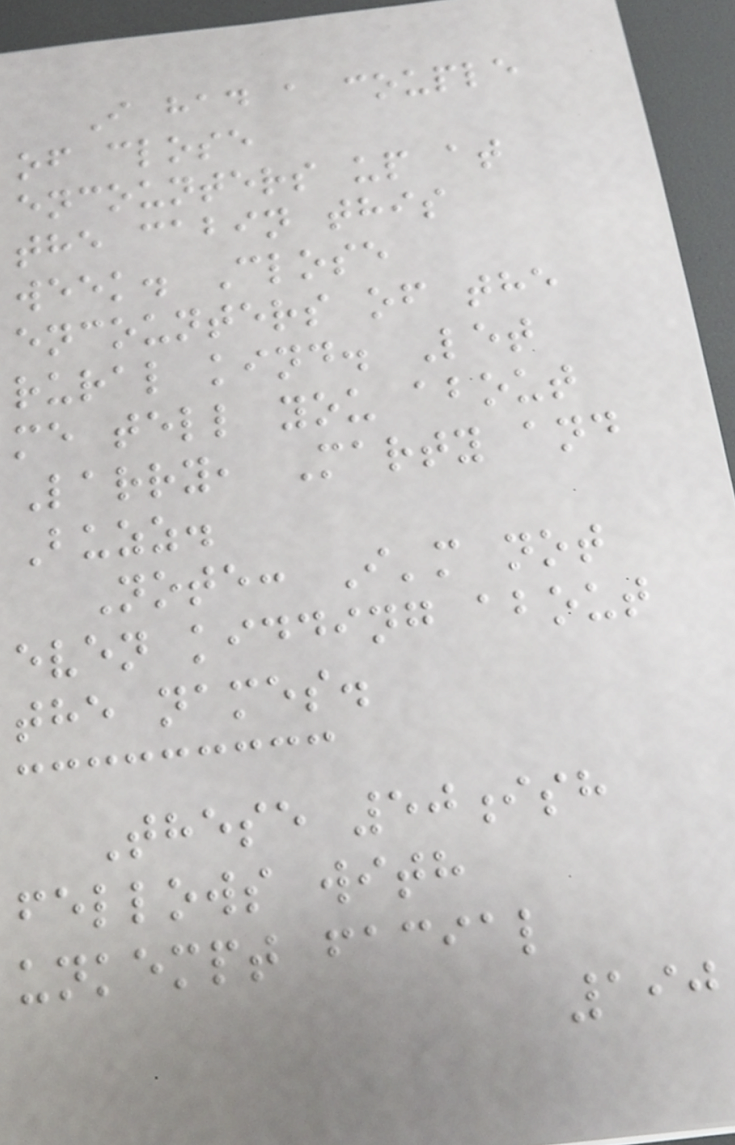I had a couple
of close
encounters up at
the cabin this
week. Close
encounters of the
rural kind. Let
me tell you about
Larry, Marty and
Buzz.
Note: I'm not
even kidding about
the names.
These 50ish
fellows with
unkempt facial
190
